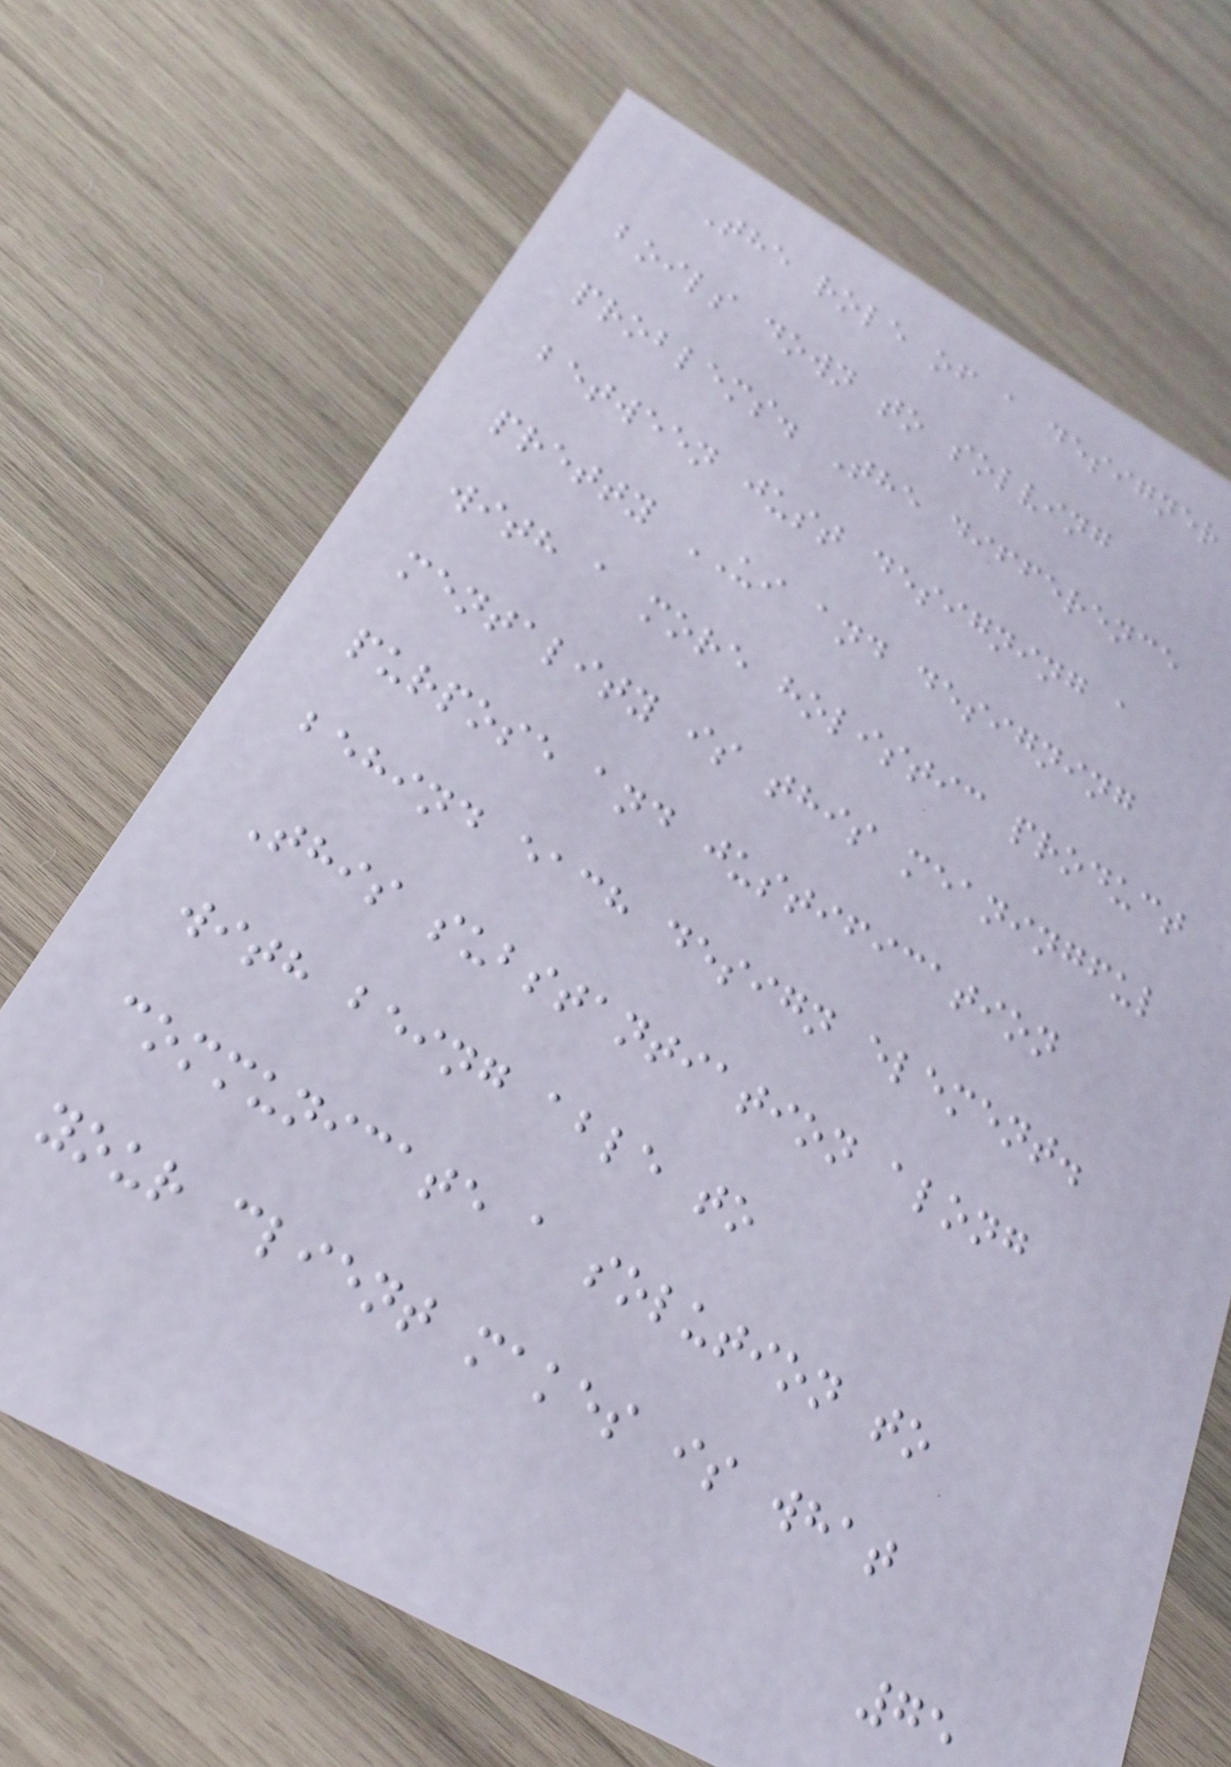The role of a designer
boils down to solving
problems. The difference
between just designing a
pretty UI and designing
with a more holistic product
mentality is this meaningful
purpose and justification
behind each design element.
This substantiation along
with being able to
communicate a solution to
your client makes is what
75
